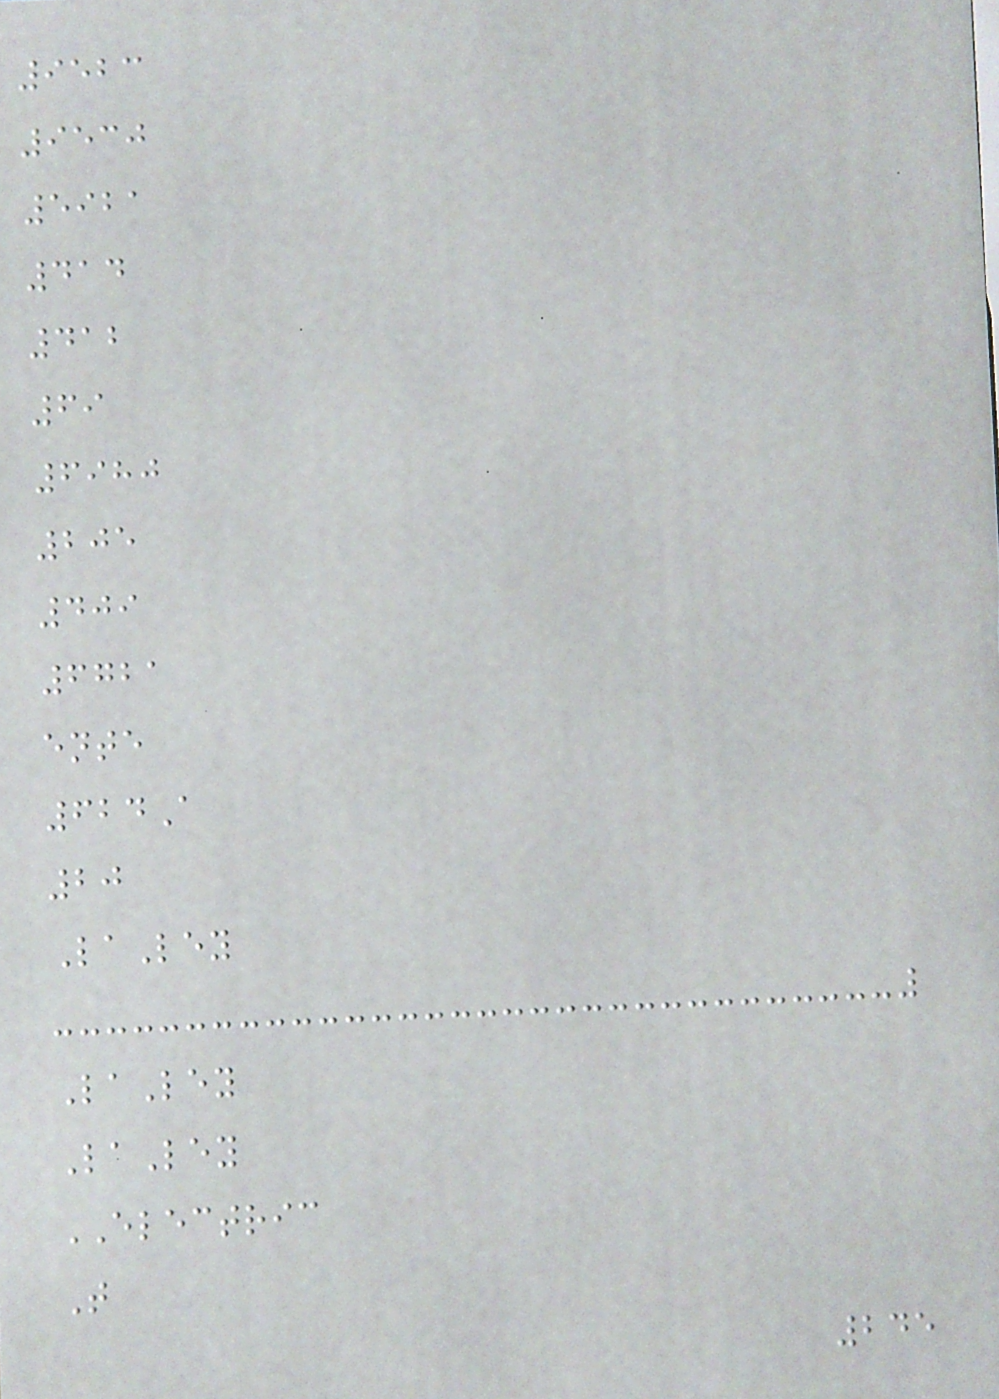9523
9530
5921
414
412
69
6980
205
409
6721
ente
624A
20
LaLey
LaLey
LaLey
ELECTRIC
T
245
